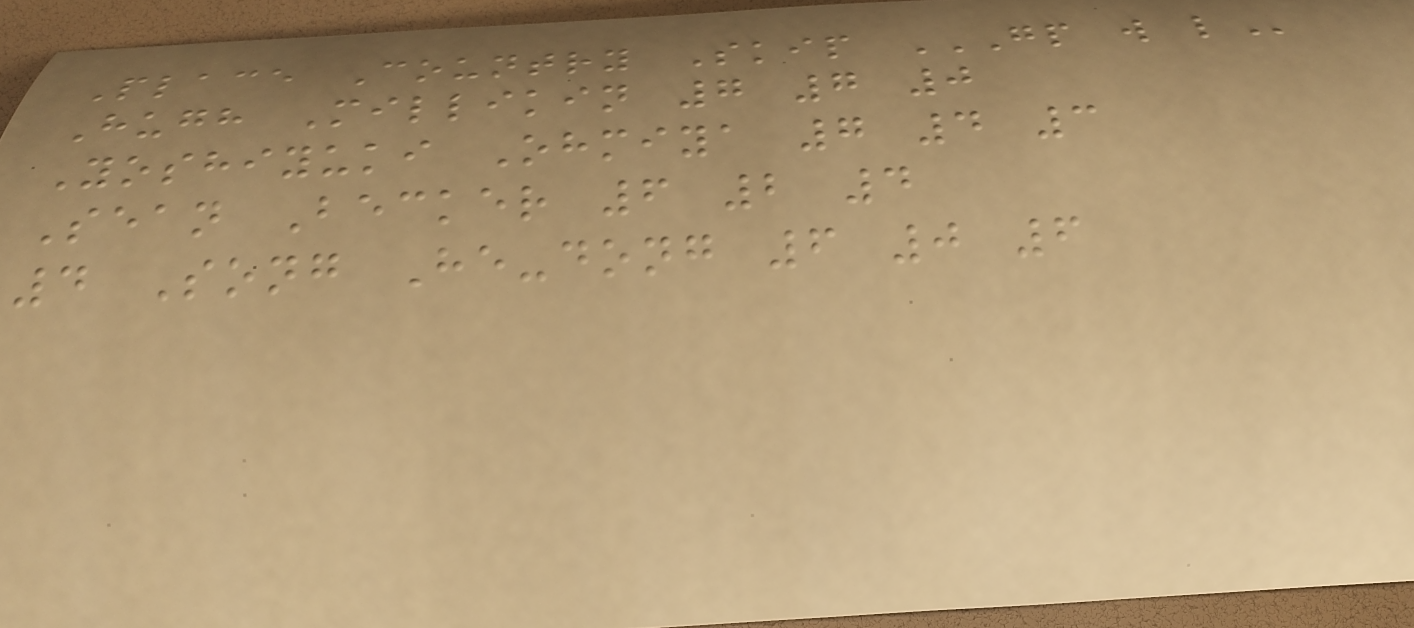Place Country Skip GP W L
Hugh Millikin 7 7 0
Yoshiyuki Ohmiya 7 4 3
Sean Becker 6 2 4
4 Song He-dong 6 0 6
